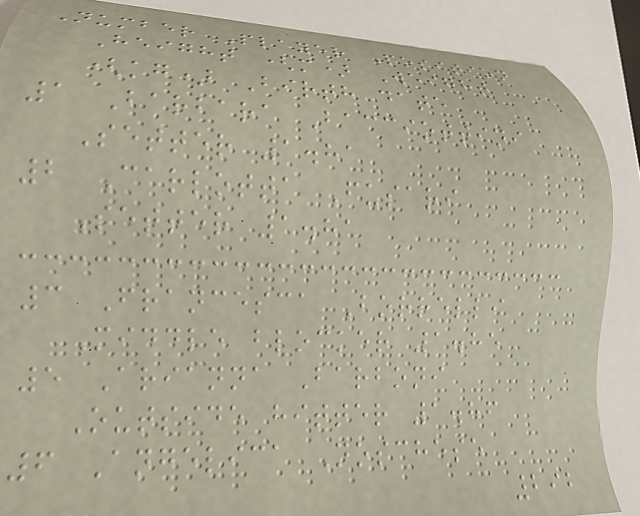Number Player Position
Height (m) Weight
(kg) Birth date
1 Barbara Bacciottini
Setter 1.81
2 Carlotta Fusari
Setter 1.81
3 Francesca Borrelli
Middle blocker 1.85
5 Arianna Barboni
Outside hitter 1.86
6 Angelica Noschese
292
